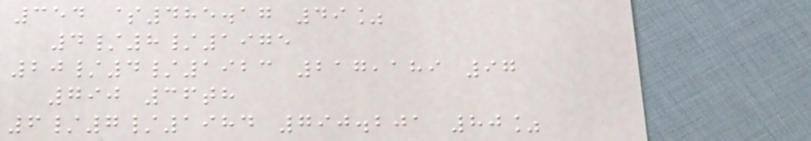354 $485.17 49%
4/8/1975
20/4/1923 217,189 97
790 36th
6/7/1984 790.201 80%
